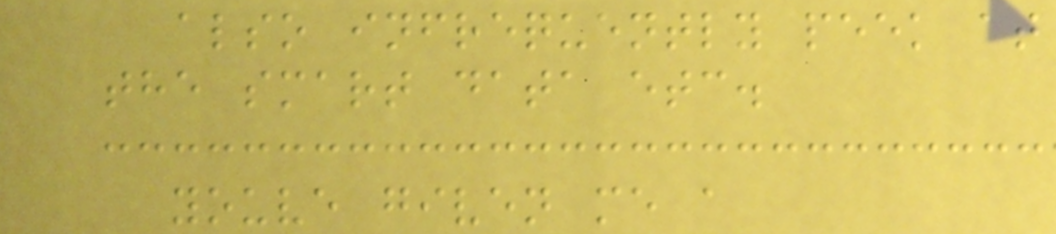also infrequently peek at
the smart data etc.
youve given me a
